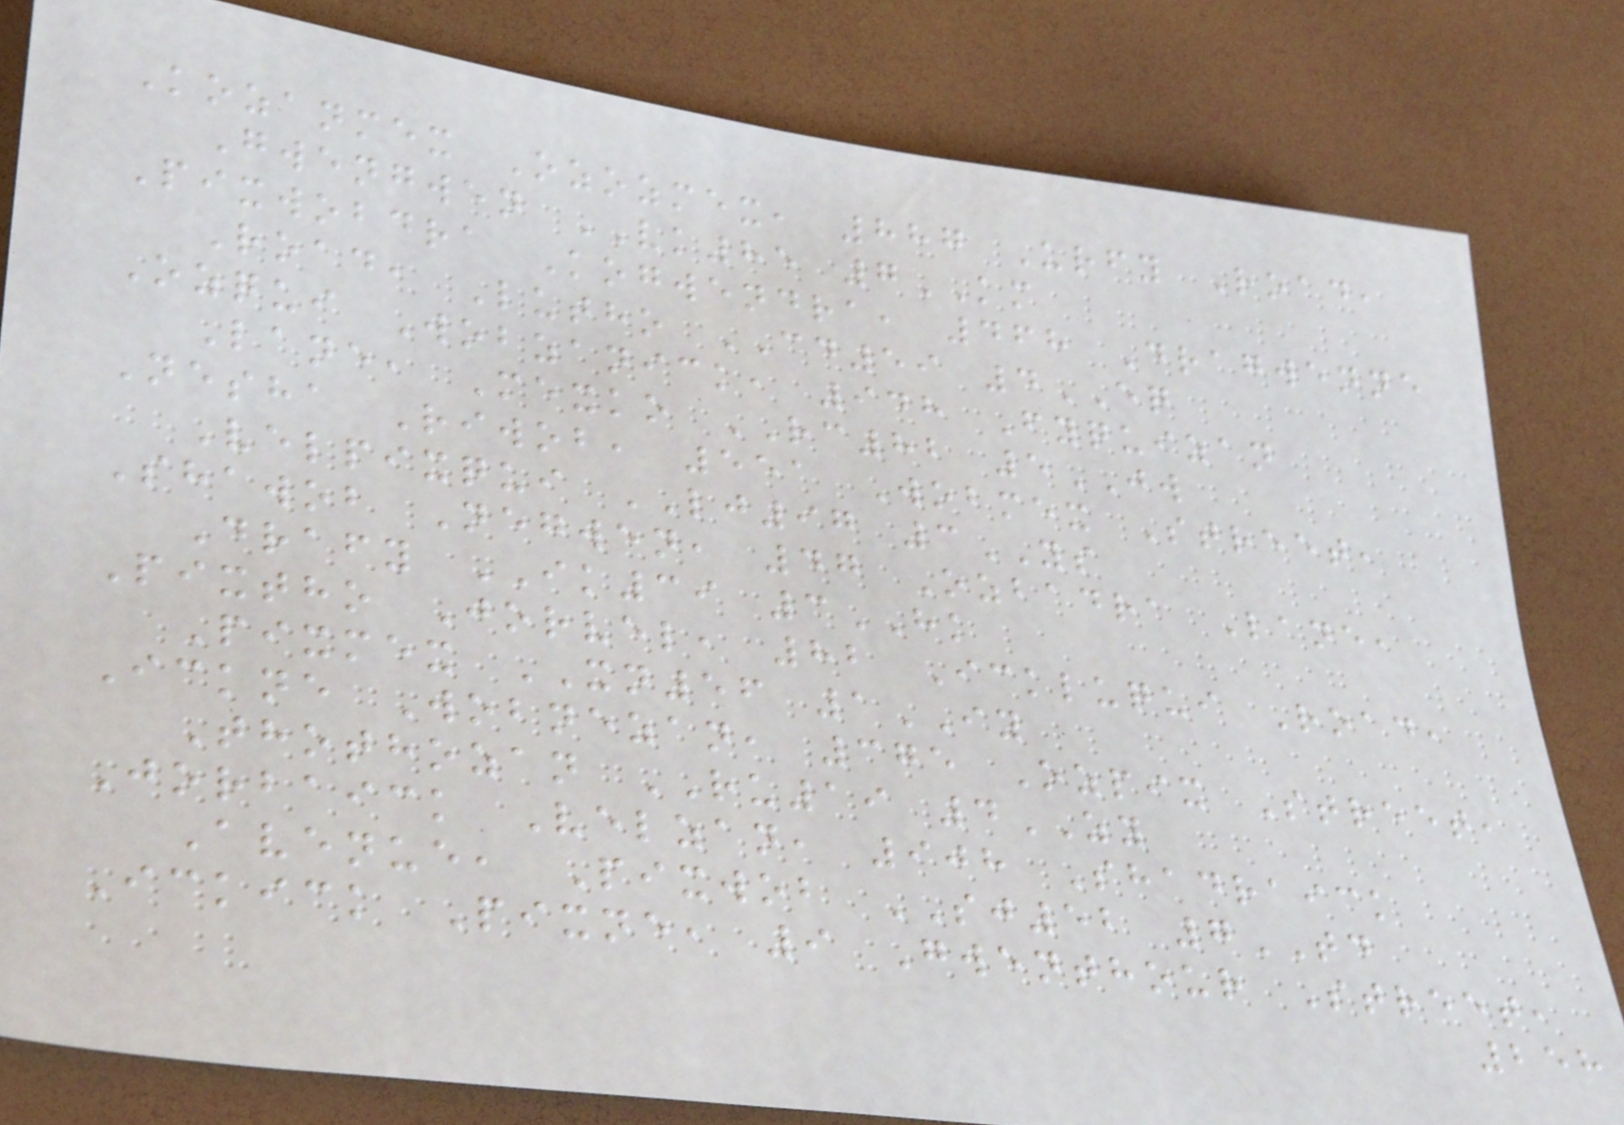Kozanmex Ozozmex, 887 Urfy Road,
Gwengwen VK85 7KM
Pixwobdra Kogwendra, 468 Dragwenne
Road, Lutho CD59 4EQ
Ozqui Wobzanick, 948 Fyquizan
Lane, Mexko RC82 5JW
Nesha Riwob, 551 Wobmex Street,
Velpixqui LJ97 3YS
Shawob Negwen, 47 Ozbadra Lane,
Drafy IK39 3HK
Pixtho Jorvel, 82 Ickluqui Road,
Pixmex XN56 1IY
Ickne Wobnezan, 375 Ozpix Street,
Thothozan RU19 4ZY
Jorbaick Velzan, 908 Shadraick
Avenue, Pixwob SJ52 7TD
Ickick Pixne, 9 Gwenthour Street,
258
